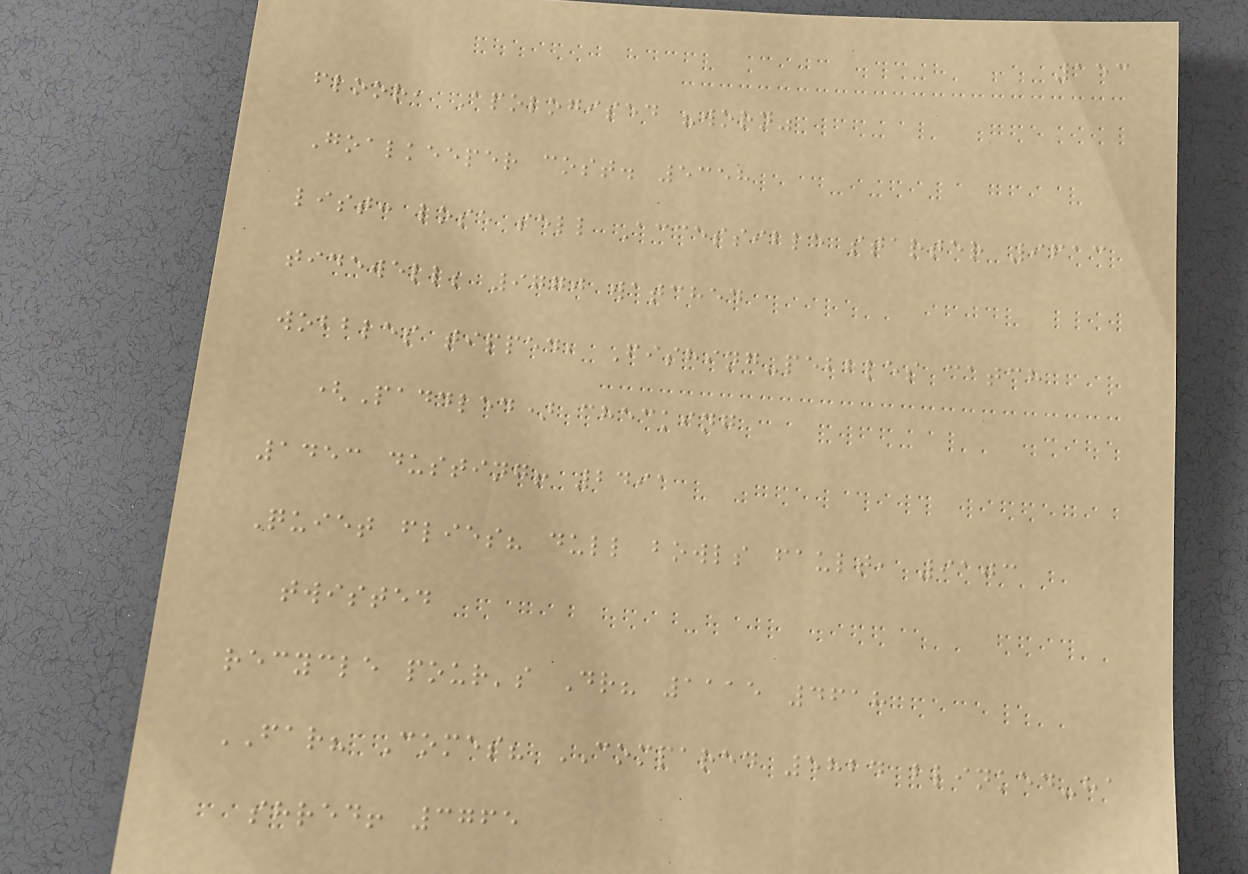153
floor, Apologised "worn"
Goalkeeper cost. 5358
list: lose sell Accessible starter 9613
tidewell; 9770 watched
wobbles tipped, Fishing-pebbles catch
(Paddled) checking
1453 dusting! 2491
Quiet flies? dull bowls fault, 9103
twisted
recycle pour's Dr? 1115 4618
FAR? Comes? COMPARED 5824 blinked-ha
shred! 3765
